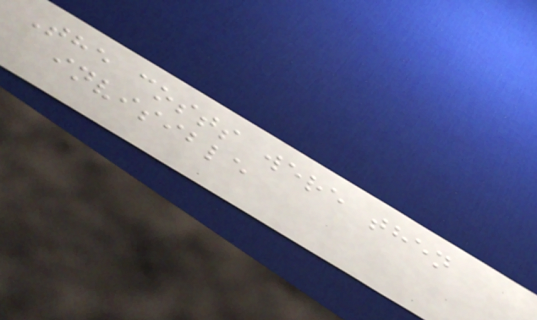The costs were then
invisible
